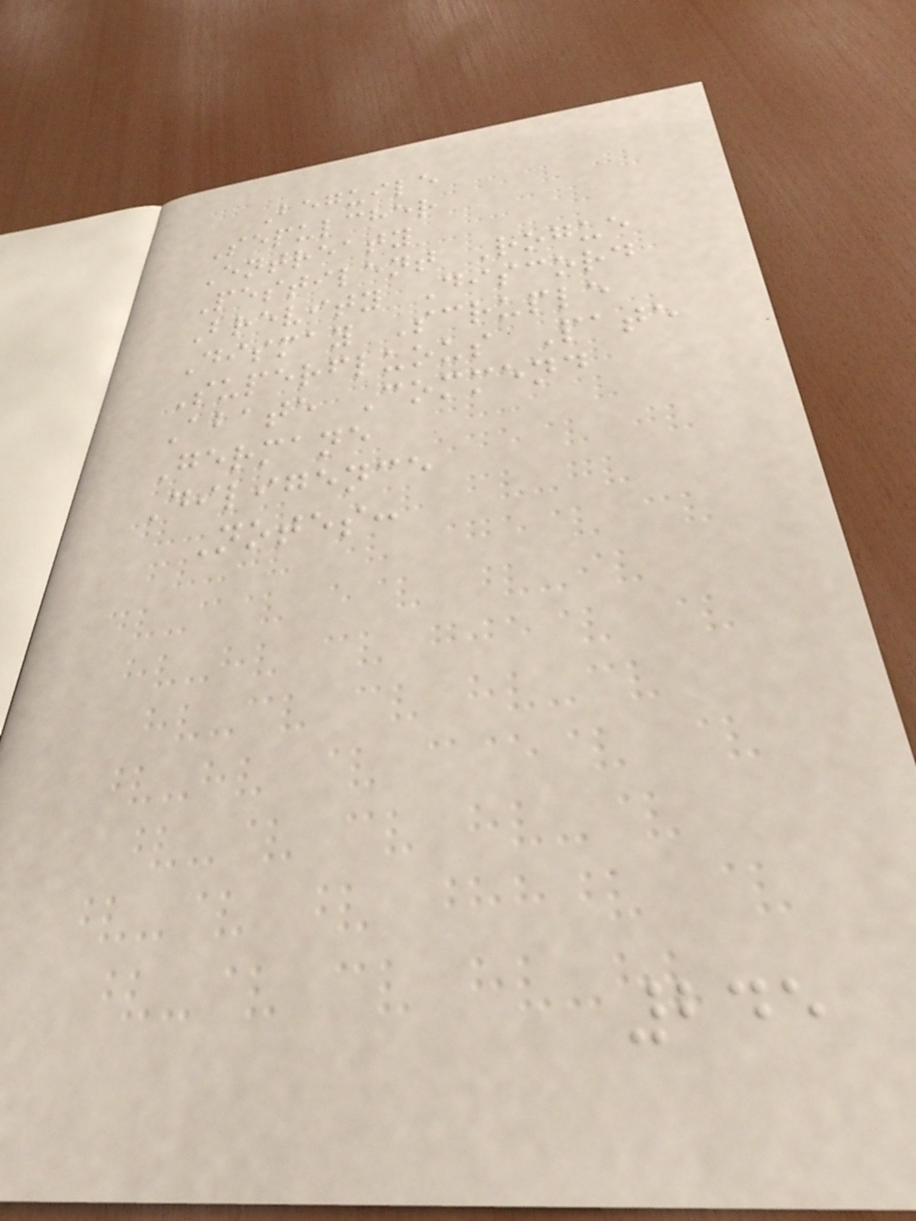Beguile
Sepulcher
Entreaty
Pestilent Rogue
Brevity Discord
Dismay Scruple
Superfluous Pate
Abate Commend
Germane
Diligence
Notes:
245
